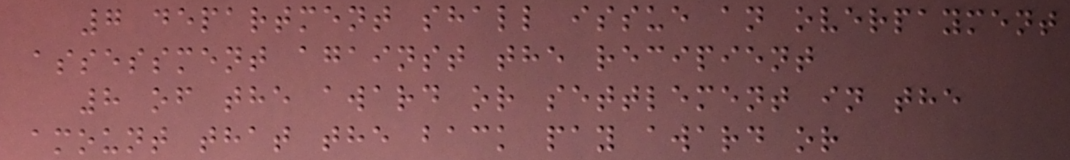7 department shall issue an overpayment
assessment against the recipient
8 of the award or settlement in the
amount that the back pay award or
